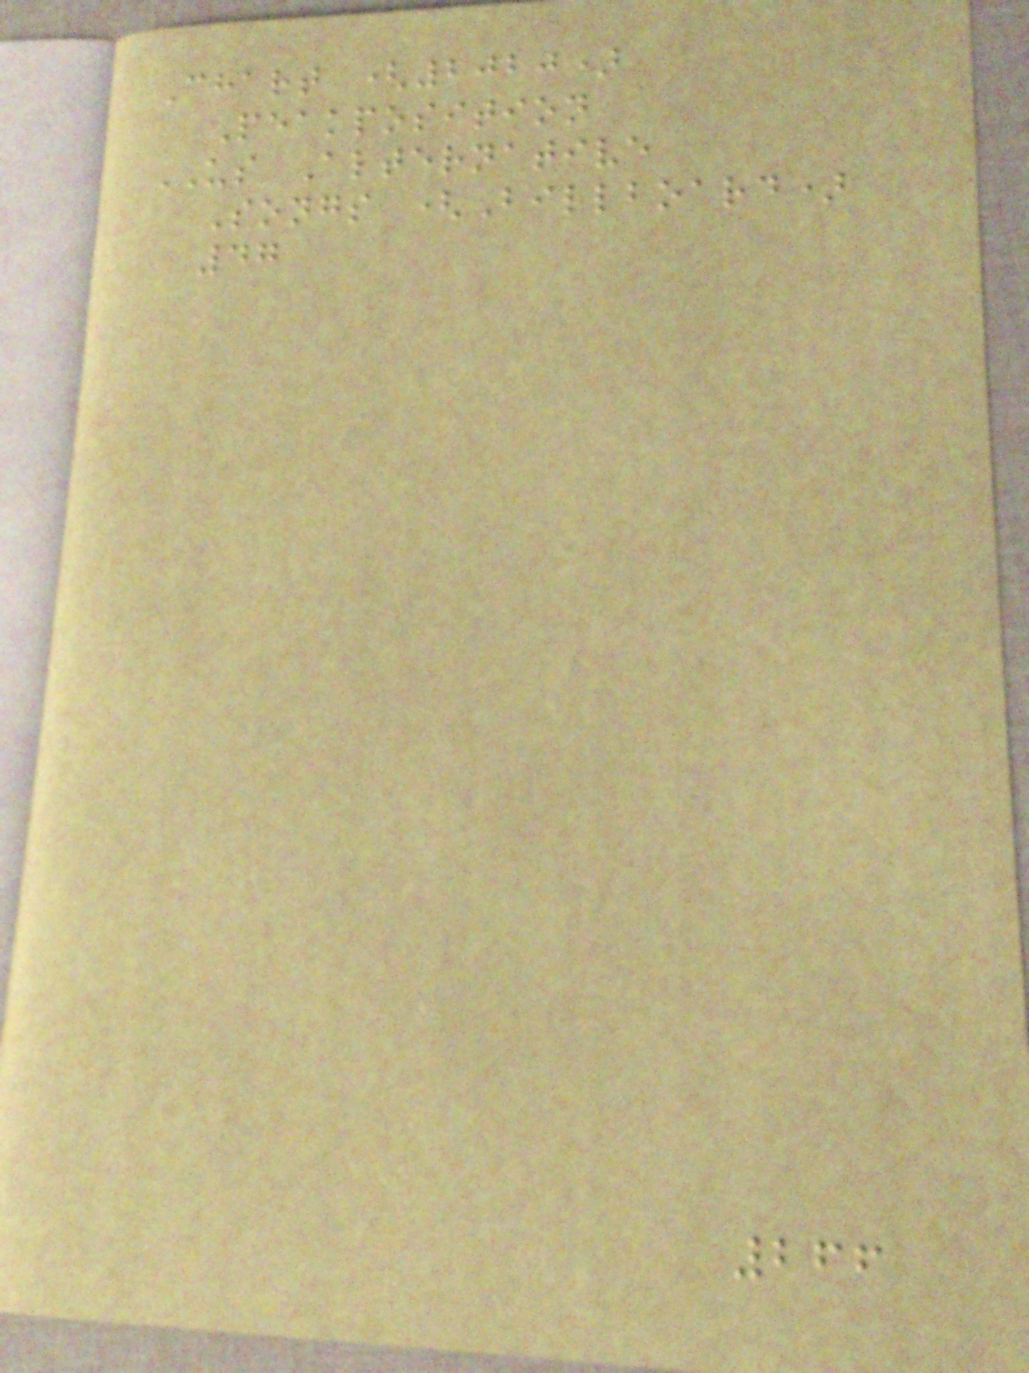Chart (2020)
Peakposition
US Alternative
Songs (Billboard)
47
266
